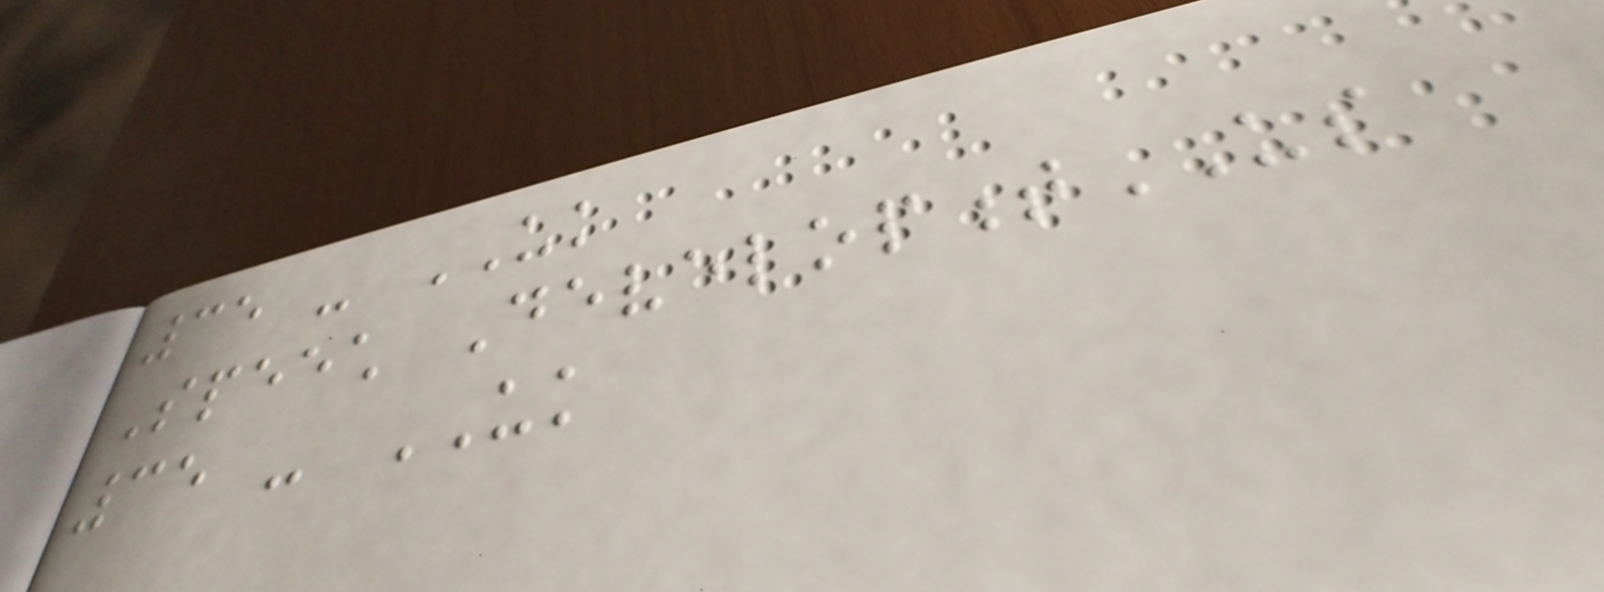35 - UK
Speech DevelopmentUS
35 - UK
